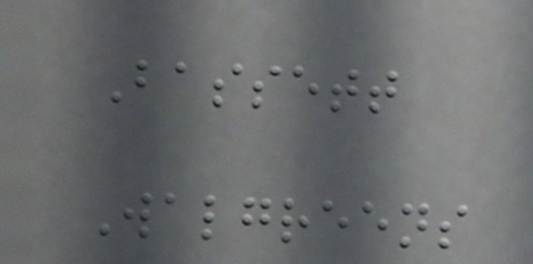Bassett
Walgreens
